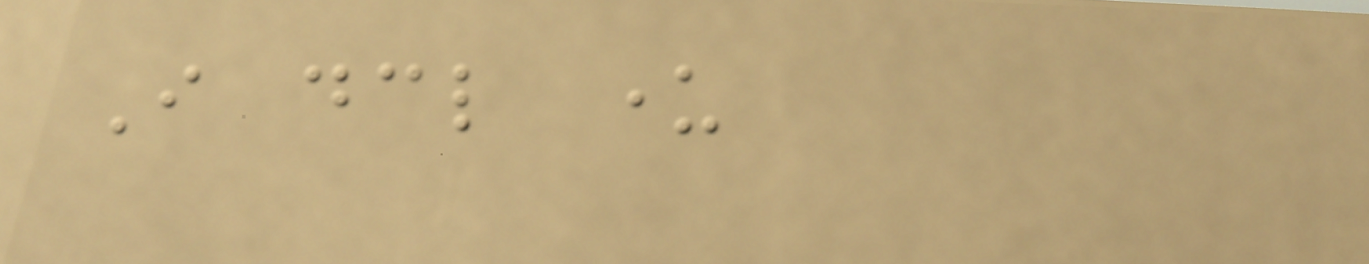I declare under
